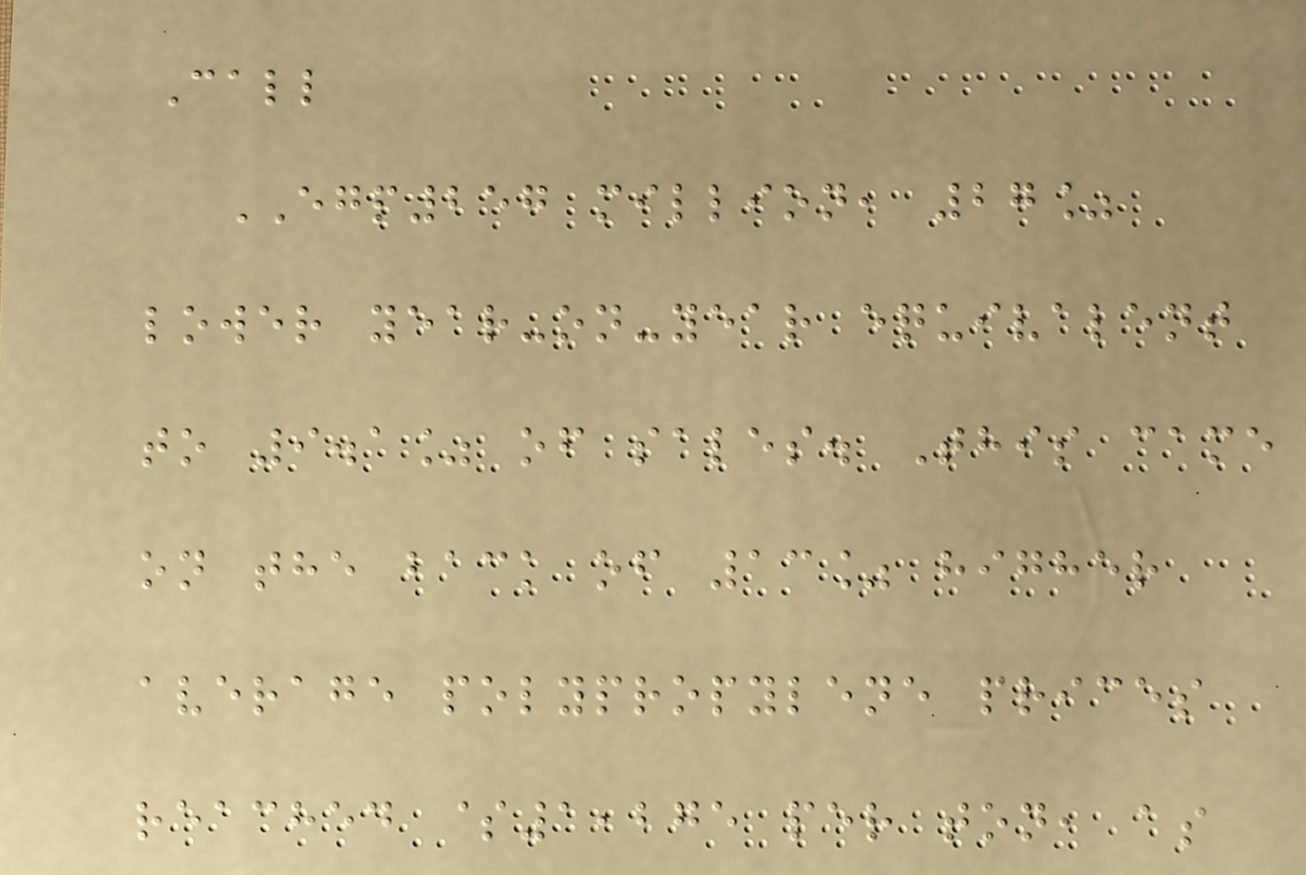Call
EGP257 million, 27%
lower year-on-year equivalent
to 9.1% of sales. This came
on the back of 13% higher
average polypropylene prices
reached $1,275 per ton, as
